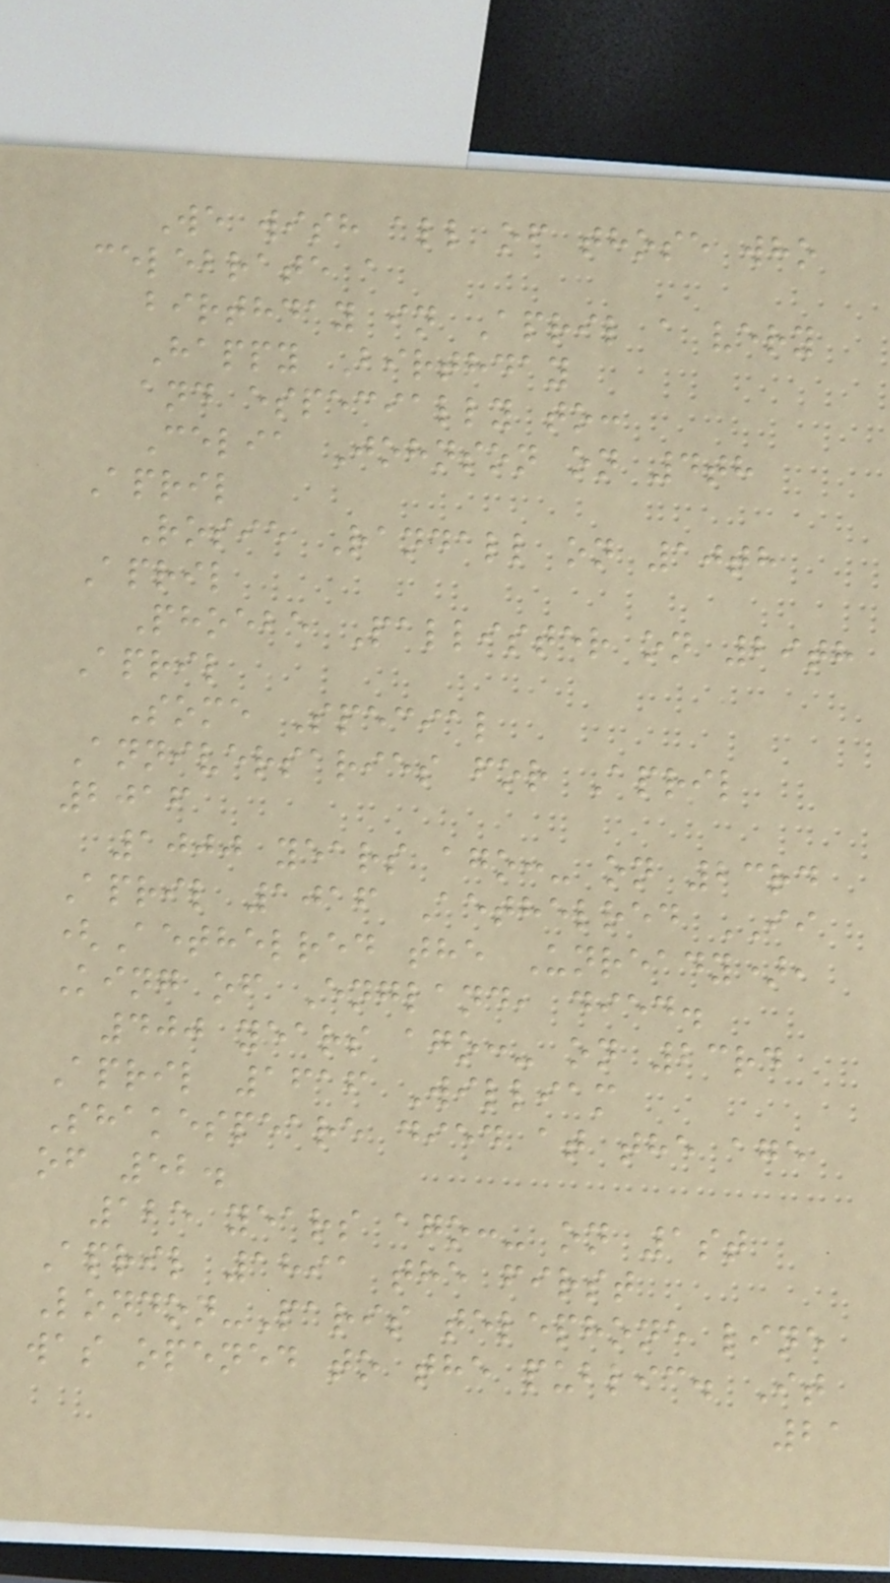We wish all of those who
celebrate a
birthday in April a very
Happy Birthday
and especially to:
Celia Johnson on 4th
April
Rosie Randall on 10th
April
Phoebe Pallister on 29th
April
Some Special
Anniversaries for April
2016
1000 years ago:- on 23rd
April 1016 Aethelred II
(Aethelred the Unready),
King of England, died.
400 years ago:- on 23rd
April 1616 William
Shakespeare died at the age
of 52.
125 years ago:- on 1st
April 1891 the first
London-Paris telephone line
was opened to the public. It
21
